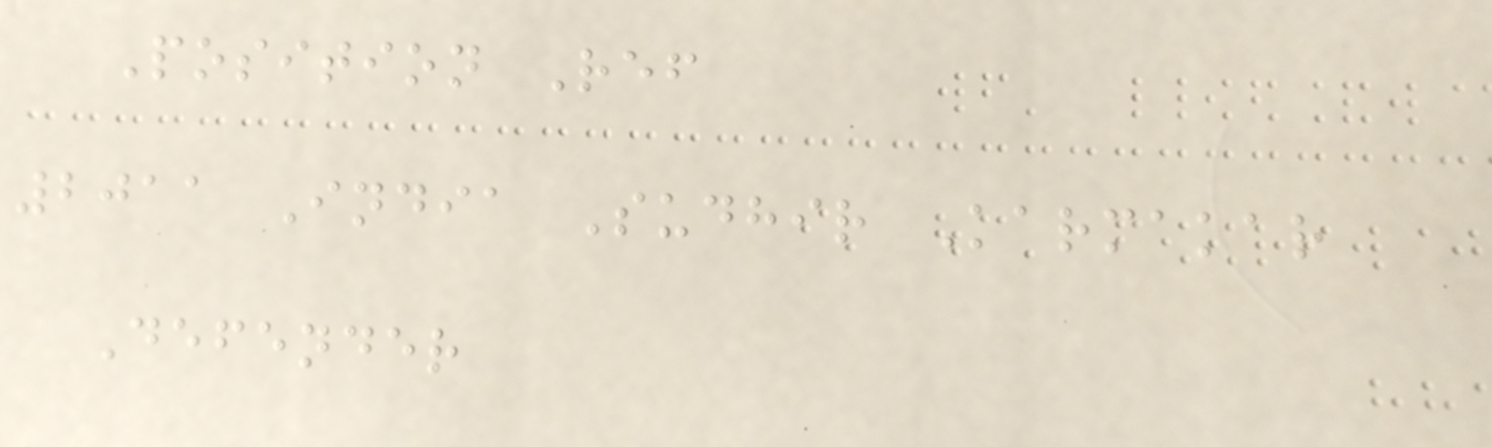Position Ref
2011 India Sudhir Karmakar
Defender
